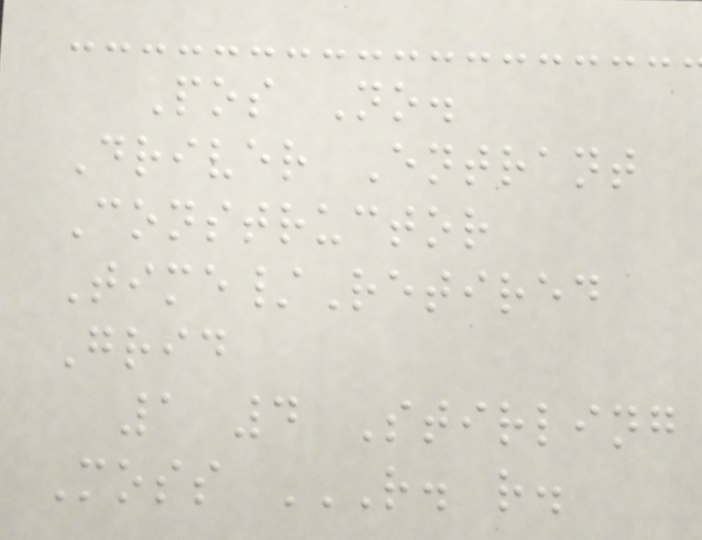Pos No.
Driver Entrant
Constructor
Time/Retired
Grid
1 4 Stirling
Moss R. R.
